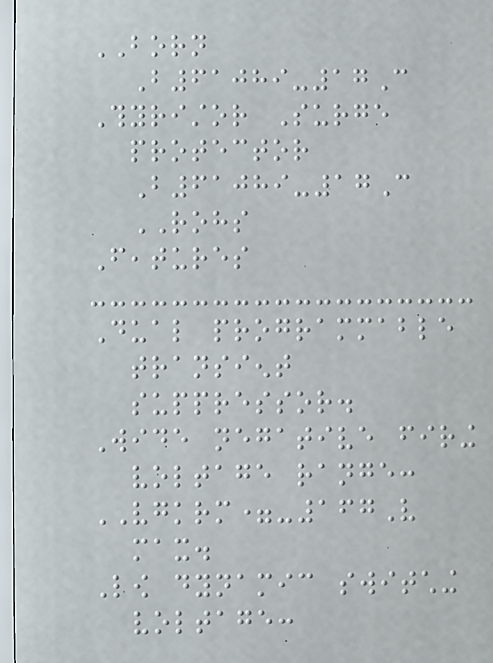BORN
B61089-17C
Thyristor Surge
protector
B61089-17C
ROHS
Features
Dual programmable
transient
suppressor.
Wide negative firing
voltage range:
VGKRM=-167V
max.
Low dynamic switching
voltage:
